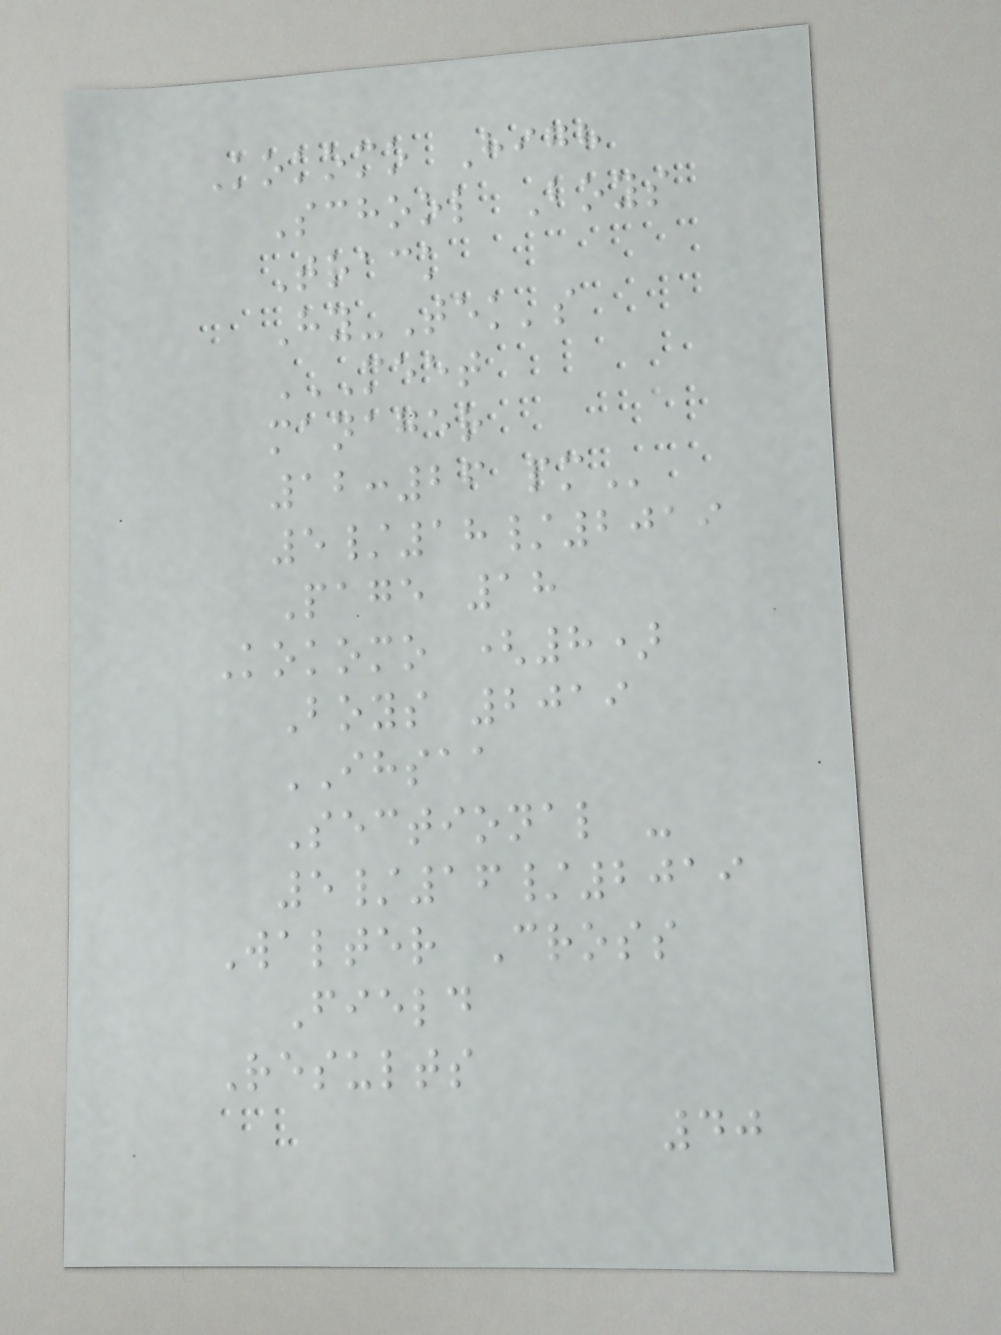Kokomo High
School Boys
Track
Hy-Tek's
MEET
MANAGER
12:26 PM
5/18/2019
Page 18
Kokomo (8)
Boys 2019
IHSAA
Sectional -
5/16/2019
Walter Cross
Field
Results
40
